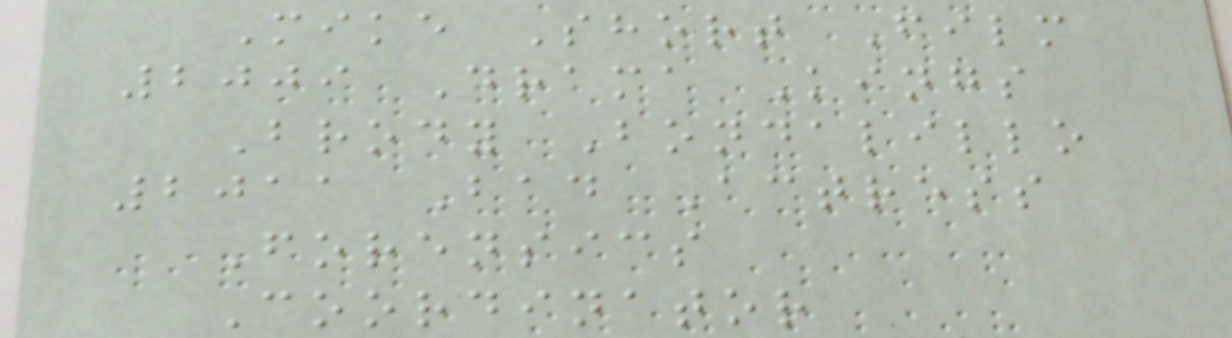Mike Short Film
2009 Drama Kings
Brody Bondalillo
2011 Bad Actress
Forensics
Coordinator
